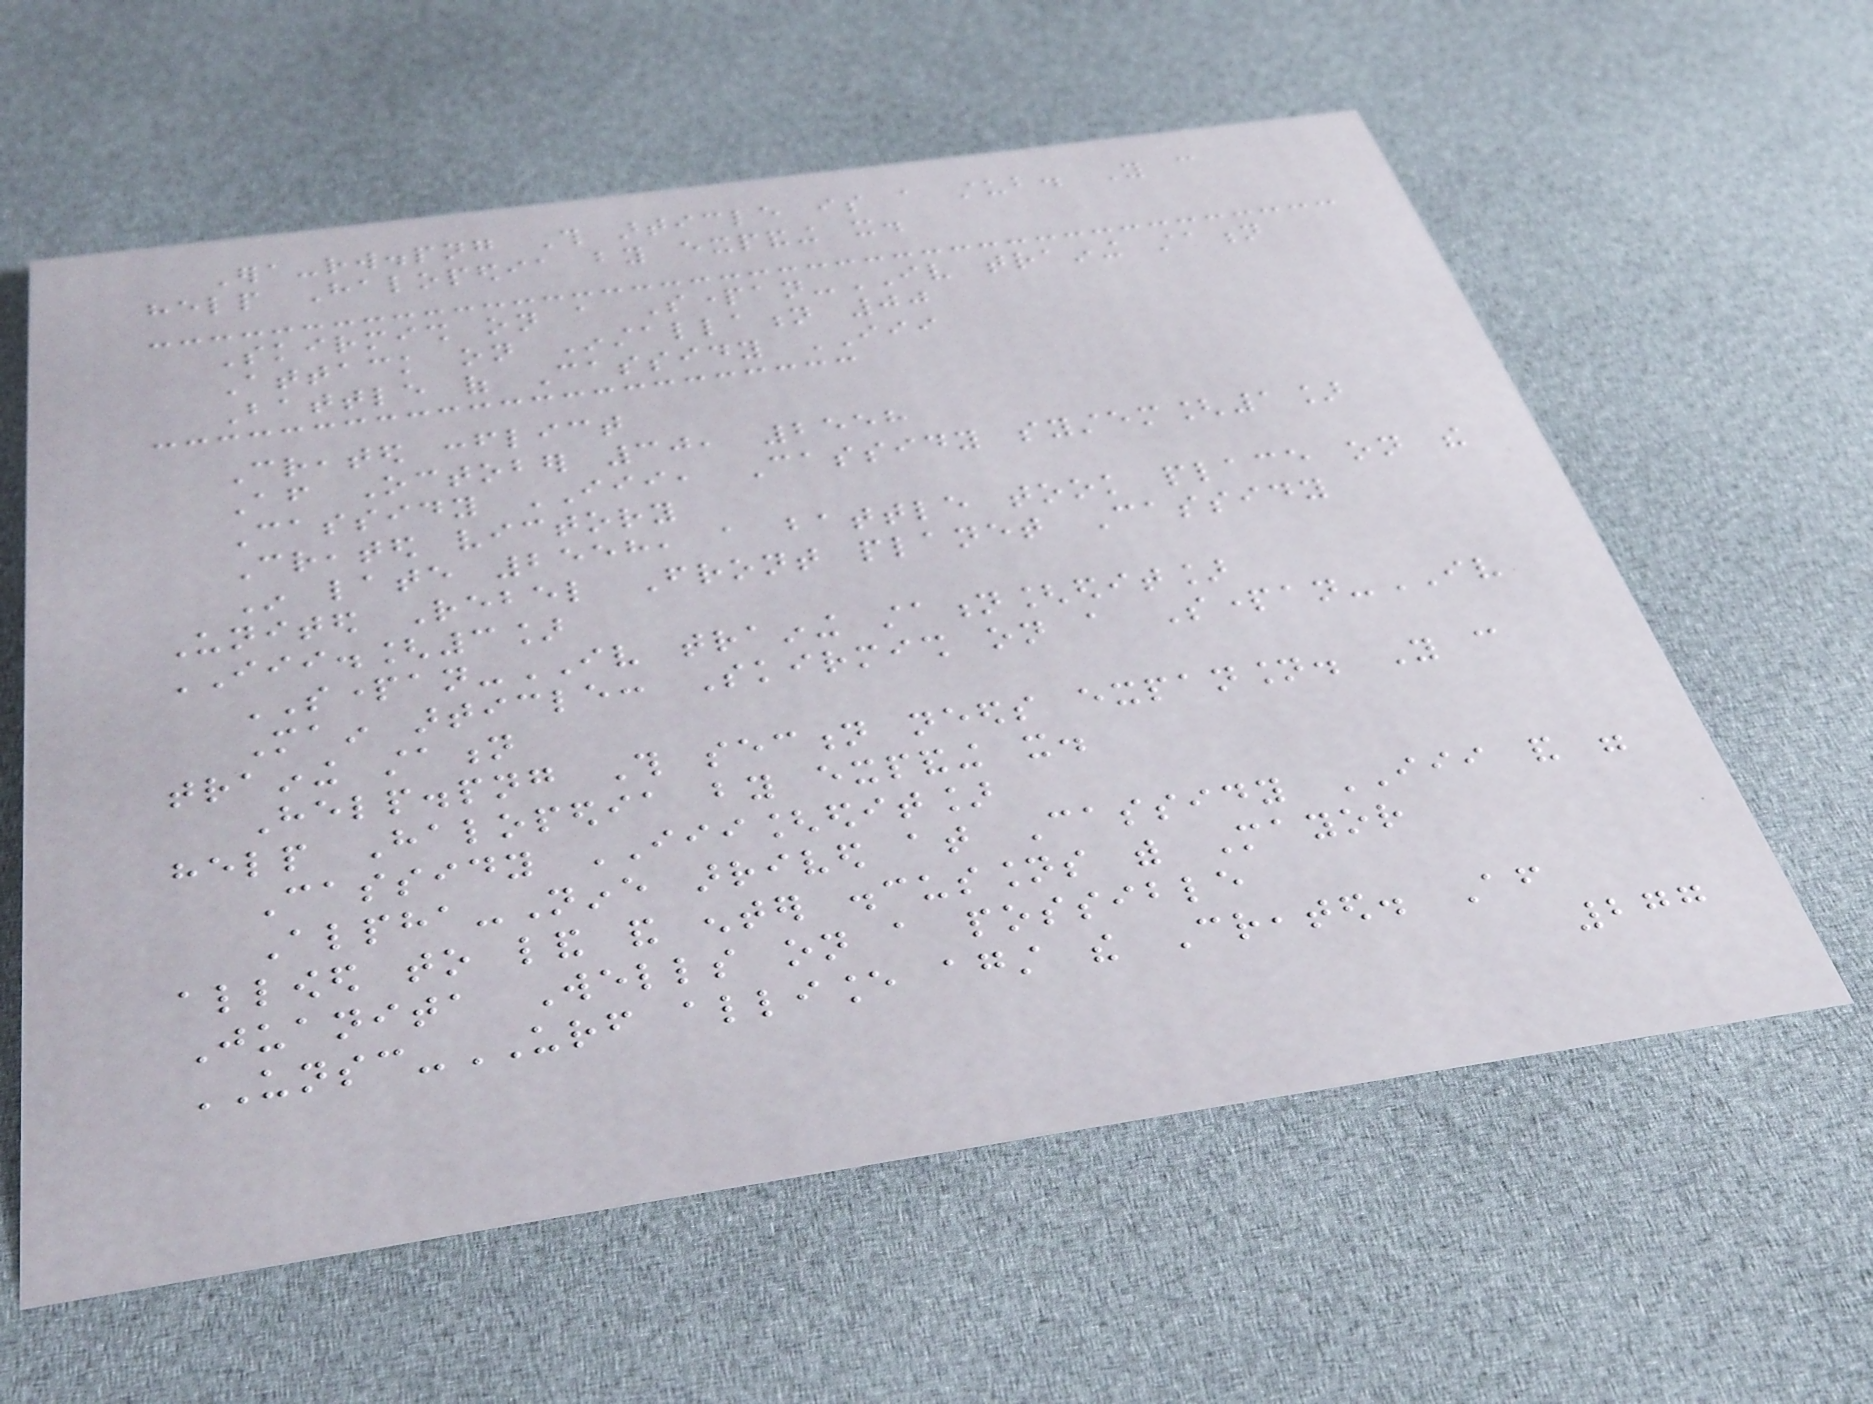Era-rw.png This article is a stub. You can
help Halopedia by expanding it.
Skirmish on a Spartan-IV training station
Attack on Installation 00
Battle of Cassidy III
Created conflict
After October 30, 2558
Cassidy III, Cassidy system[1]
Created victory
In late 2558, a battle took place on the
United Rebel Front planet Cassidy
III.[3]
SPARTAN-IV training station[edit]
Main article: Skirmish on a Spartan-IV
training station
Help.png This section needs expansion. You can
help Halopedia by expanding it.
Cassidy III[edit]
Alpha-Nine arrived at Cassidy III and were
allowed to land and enter discussions with Mayor
Juanita Wells on a possible
UNSC-URF alliance against the Created. After
277
